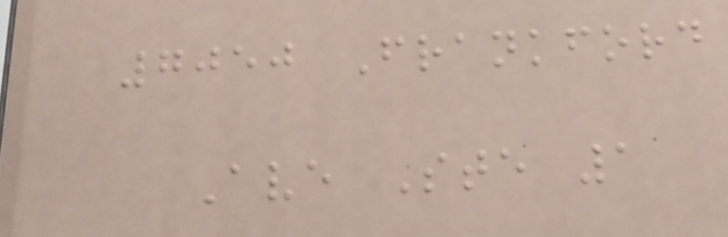7050 Frankford
Ave Ste 1
